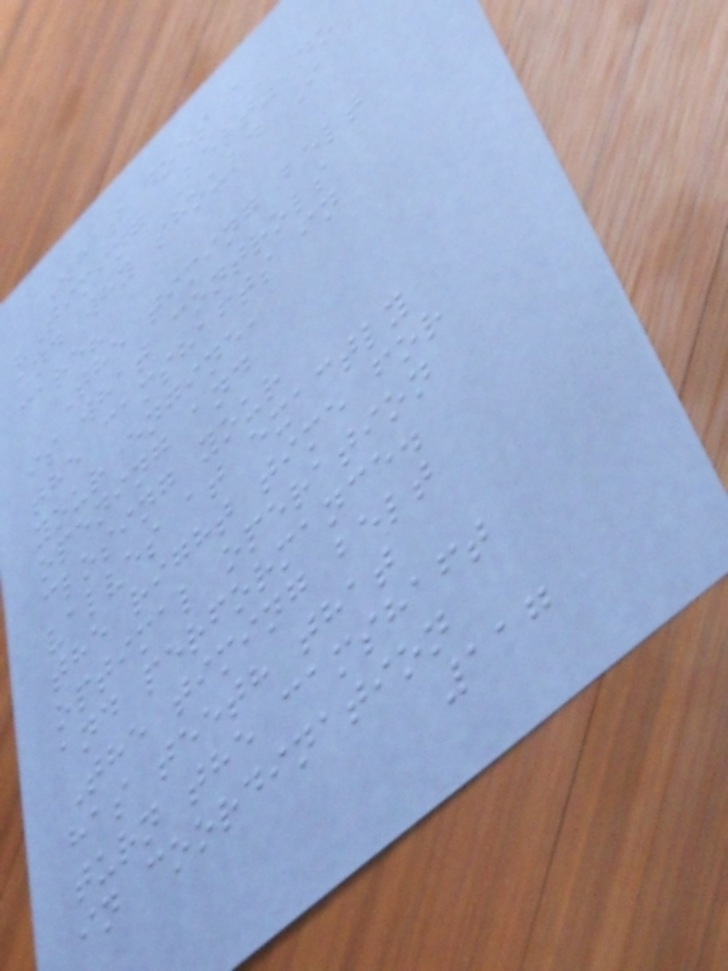What does a
"Timing Belt" do
and why should I
care?
The timing belt
is what controls
the camshafts in
your engine,
opening and
closing your
valves at exactly
the right time for
optimal operation
and performance.
The timing belt
has teeth that
turn the camshaft
in coordination
117
